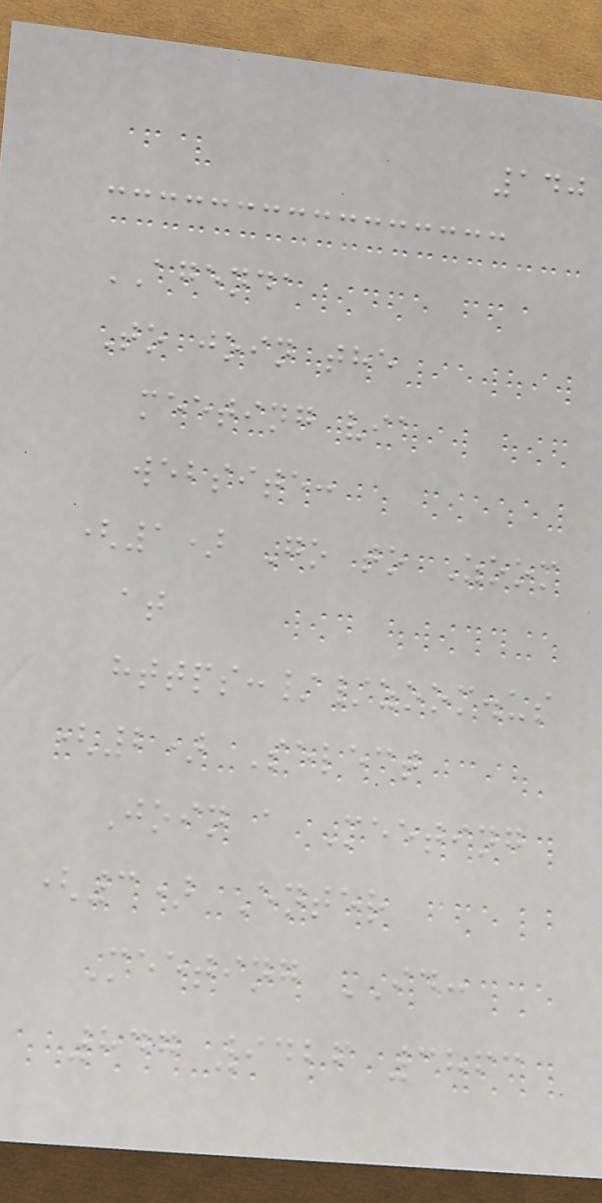140
AGENDA
To join the
meeting via
website:
(1) Go to Zoom
at
https://zoom.us
(2) Select
Join a Meeting
(3) Enter
Meeting ID:
847 9426 3863
